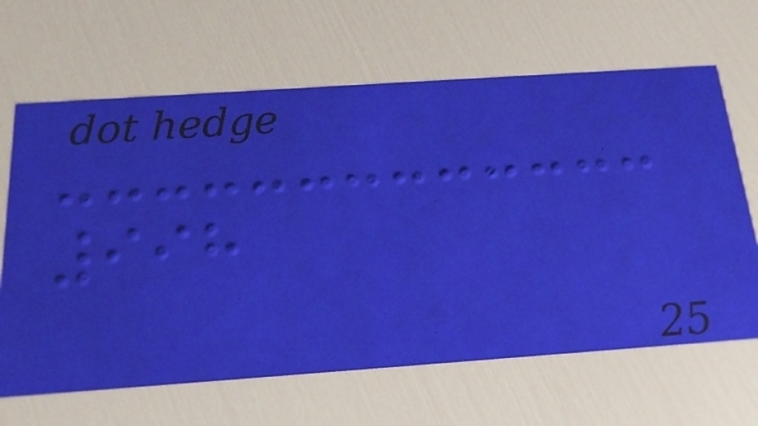998
